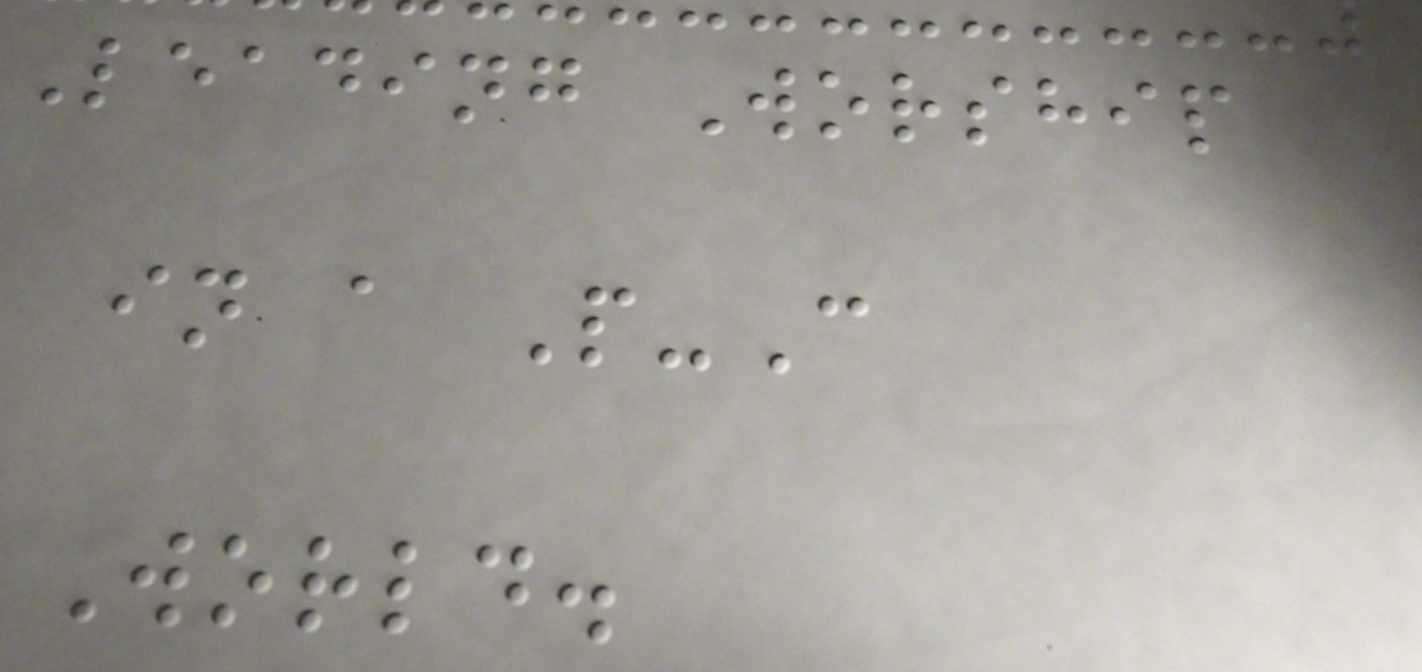Leading Worship
in a P-C
World.
